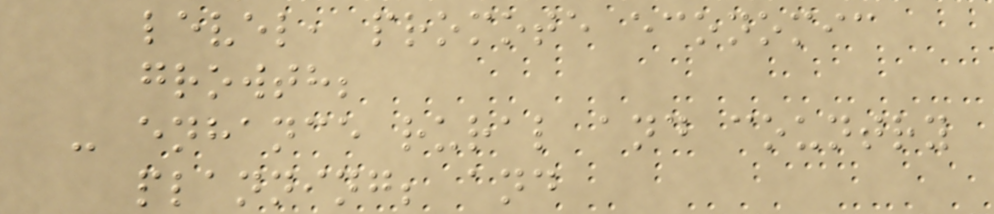level, promote economic
growth;
- enhance rural and country
planning; and
